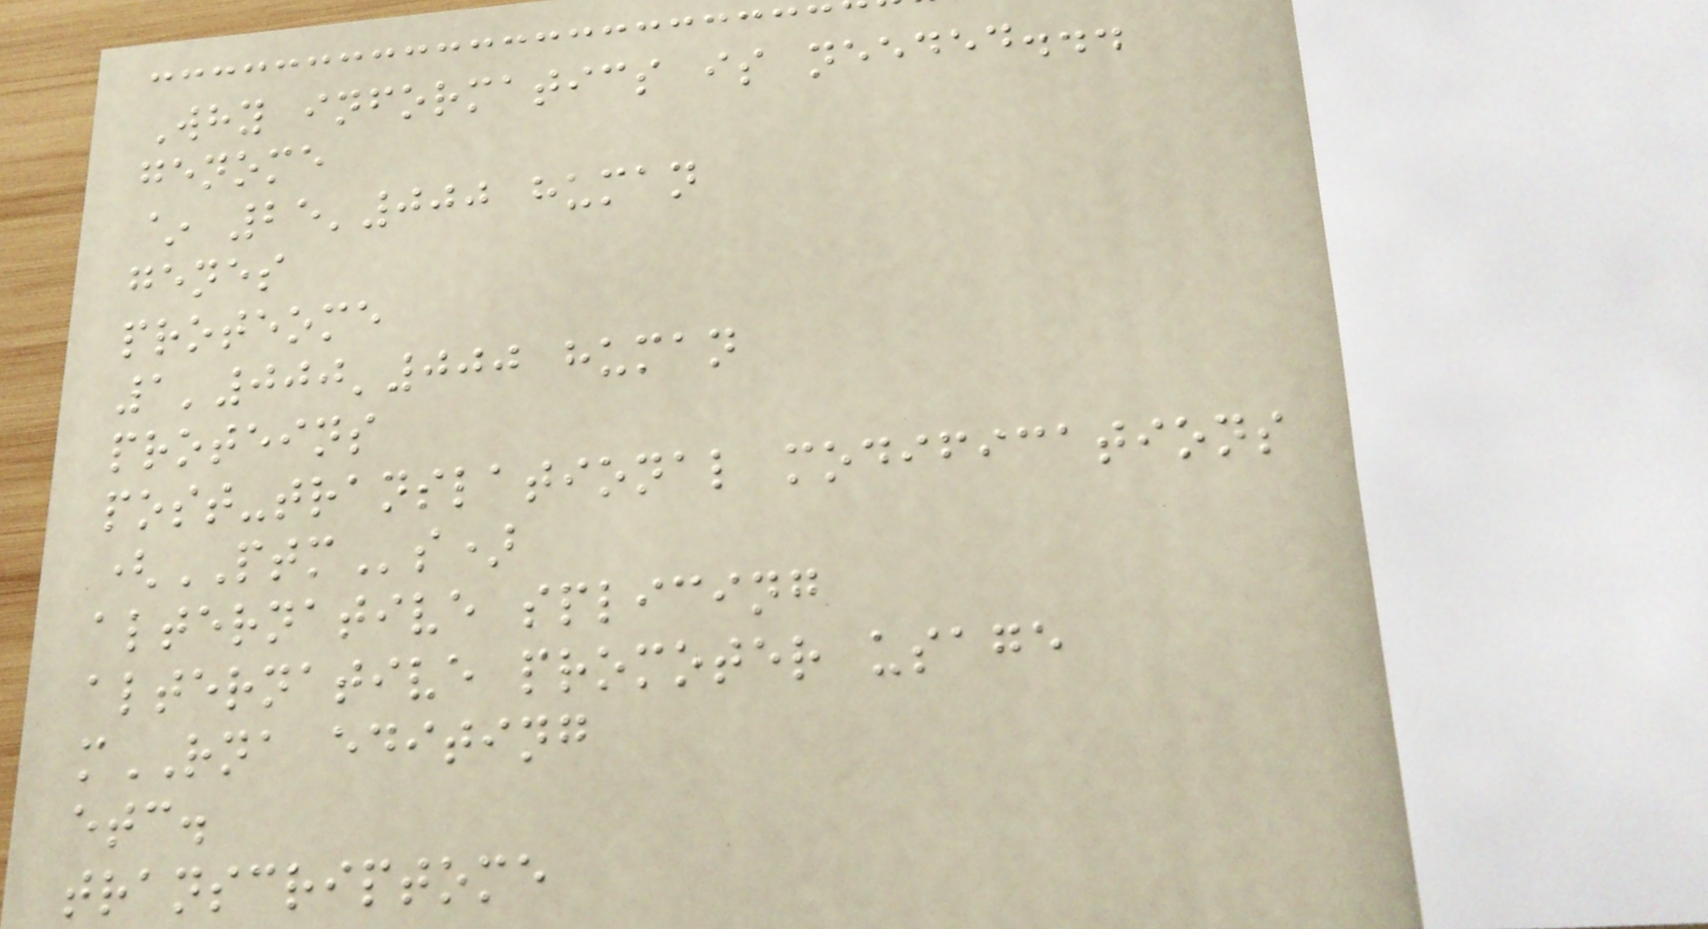Why informatics is needed...
genome
~ 25'000 human
genes
proteome
1'000'000 human
proteins
post-translational modifications
(PTMs)
alternative splicing
alternative promoter usage
mRNA editing
etc.
transcriptome
